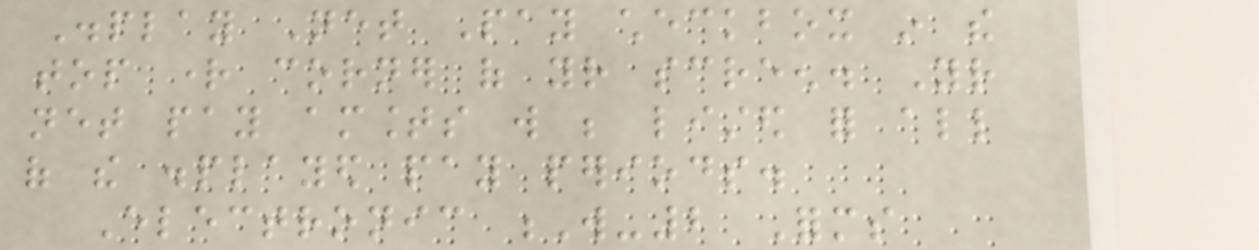Display Net Pay checkbox in the
top right corner of your screen. Your
net pay amounts will be listed for all
of the displayed pay periods.
Electronic W-2 Forms
